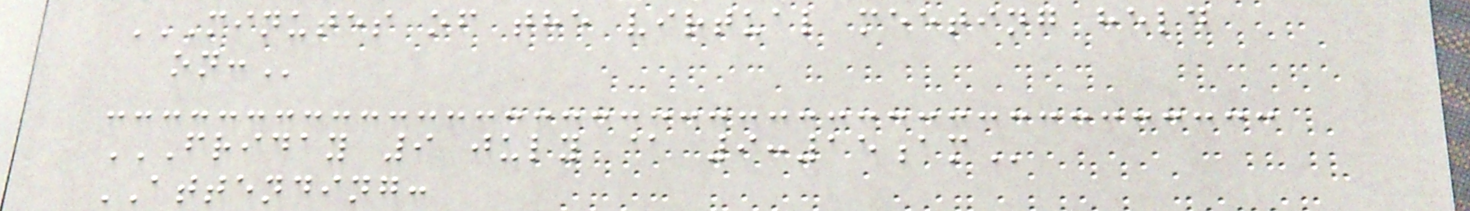MINUTES OF THE VIRTUAL MEETING HELD
ON:
FRIDAY 9 JULY @ 9:15AM
ATTENDING:
